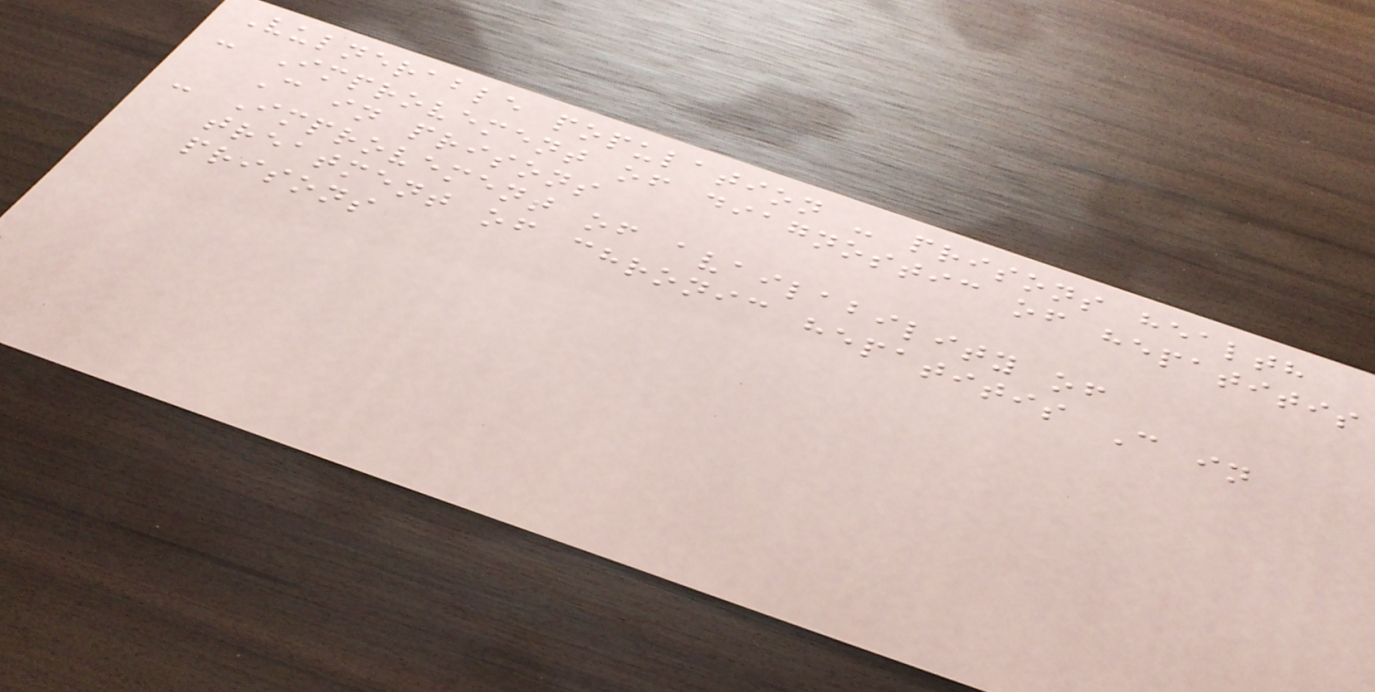Vulnerable population - prisons health
- Improvement of diagnostic of hepatitis
C in prisons
- Improvement of availability of
treatment of chronic hepatitis C in
prisons
